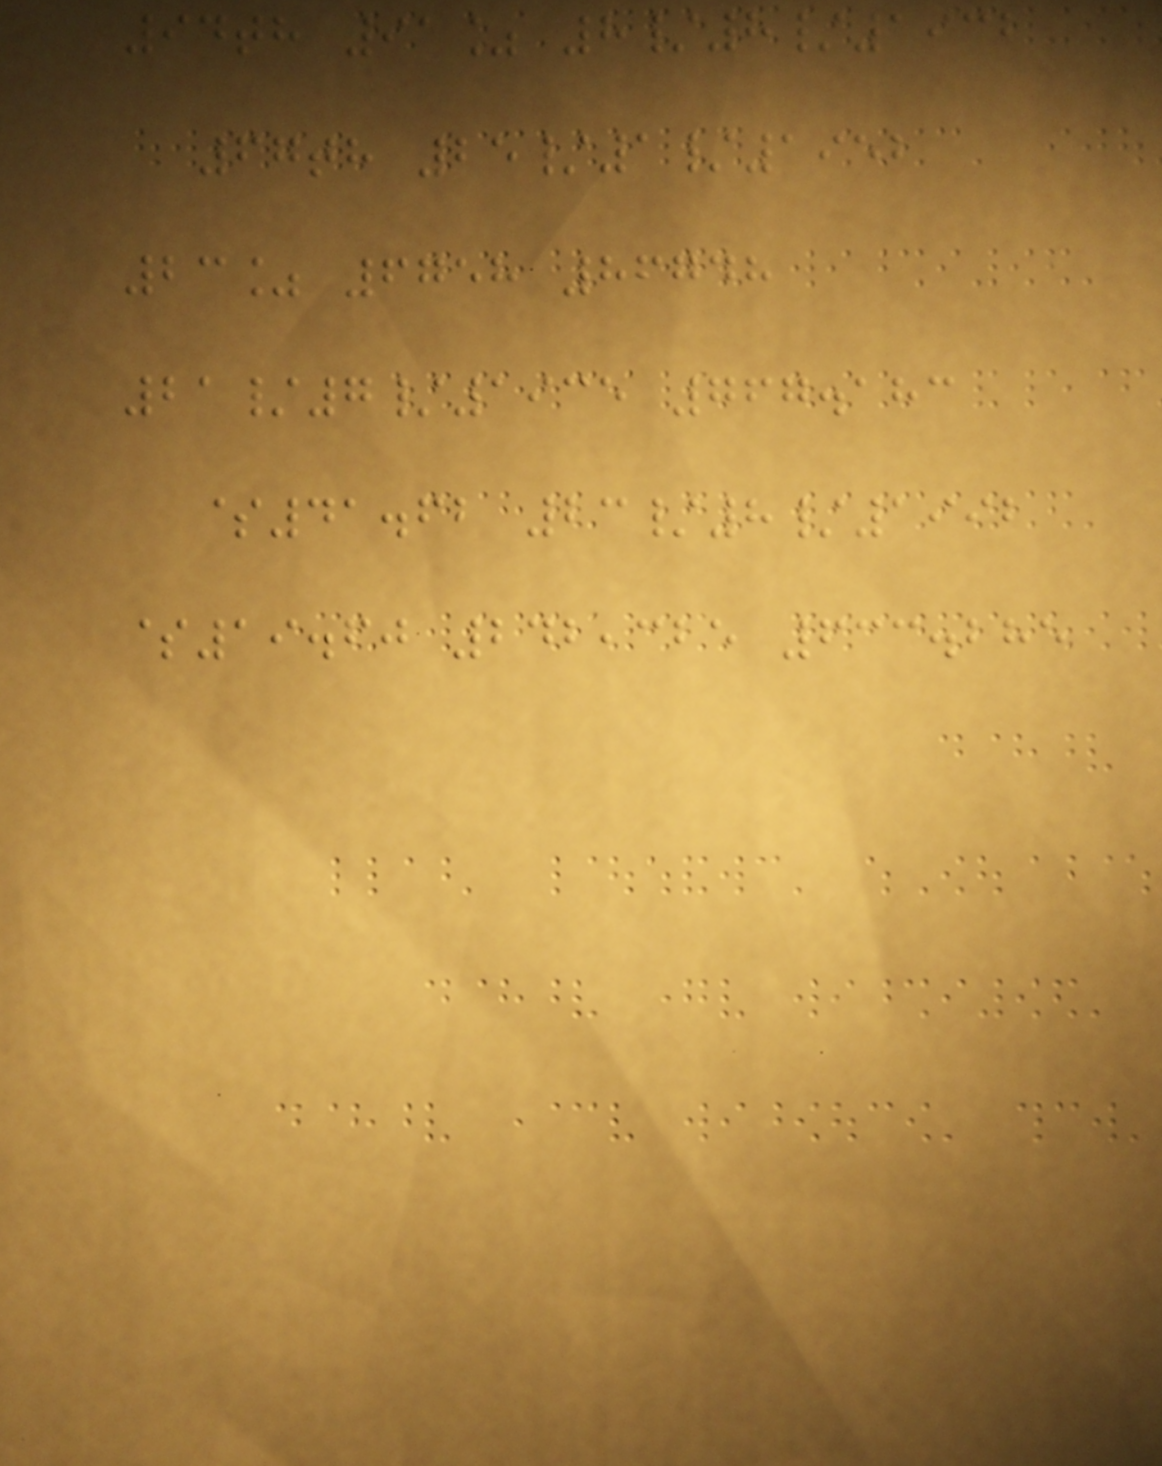94th 91% 8/8/1932
67th 25/1/1952
23% 6758 86748
21/7/1935 767.183
$41.62 23/8/1992
$19.60 242,325 633.285
